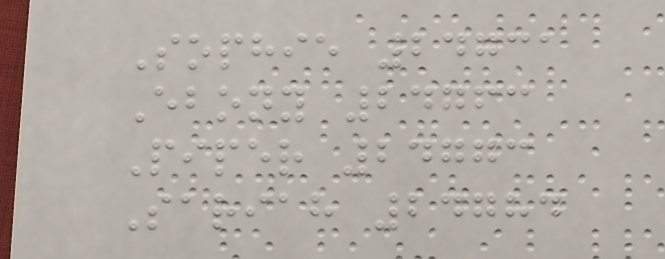Sophie 24731
Ebony 24763
Piper 24773
Sariah 24784
